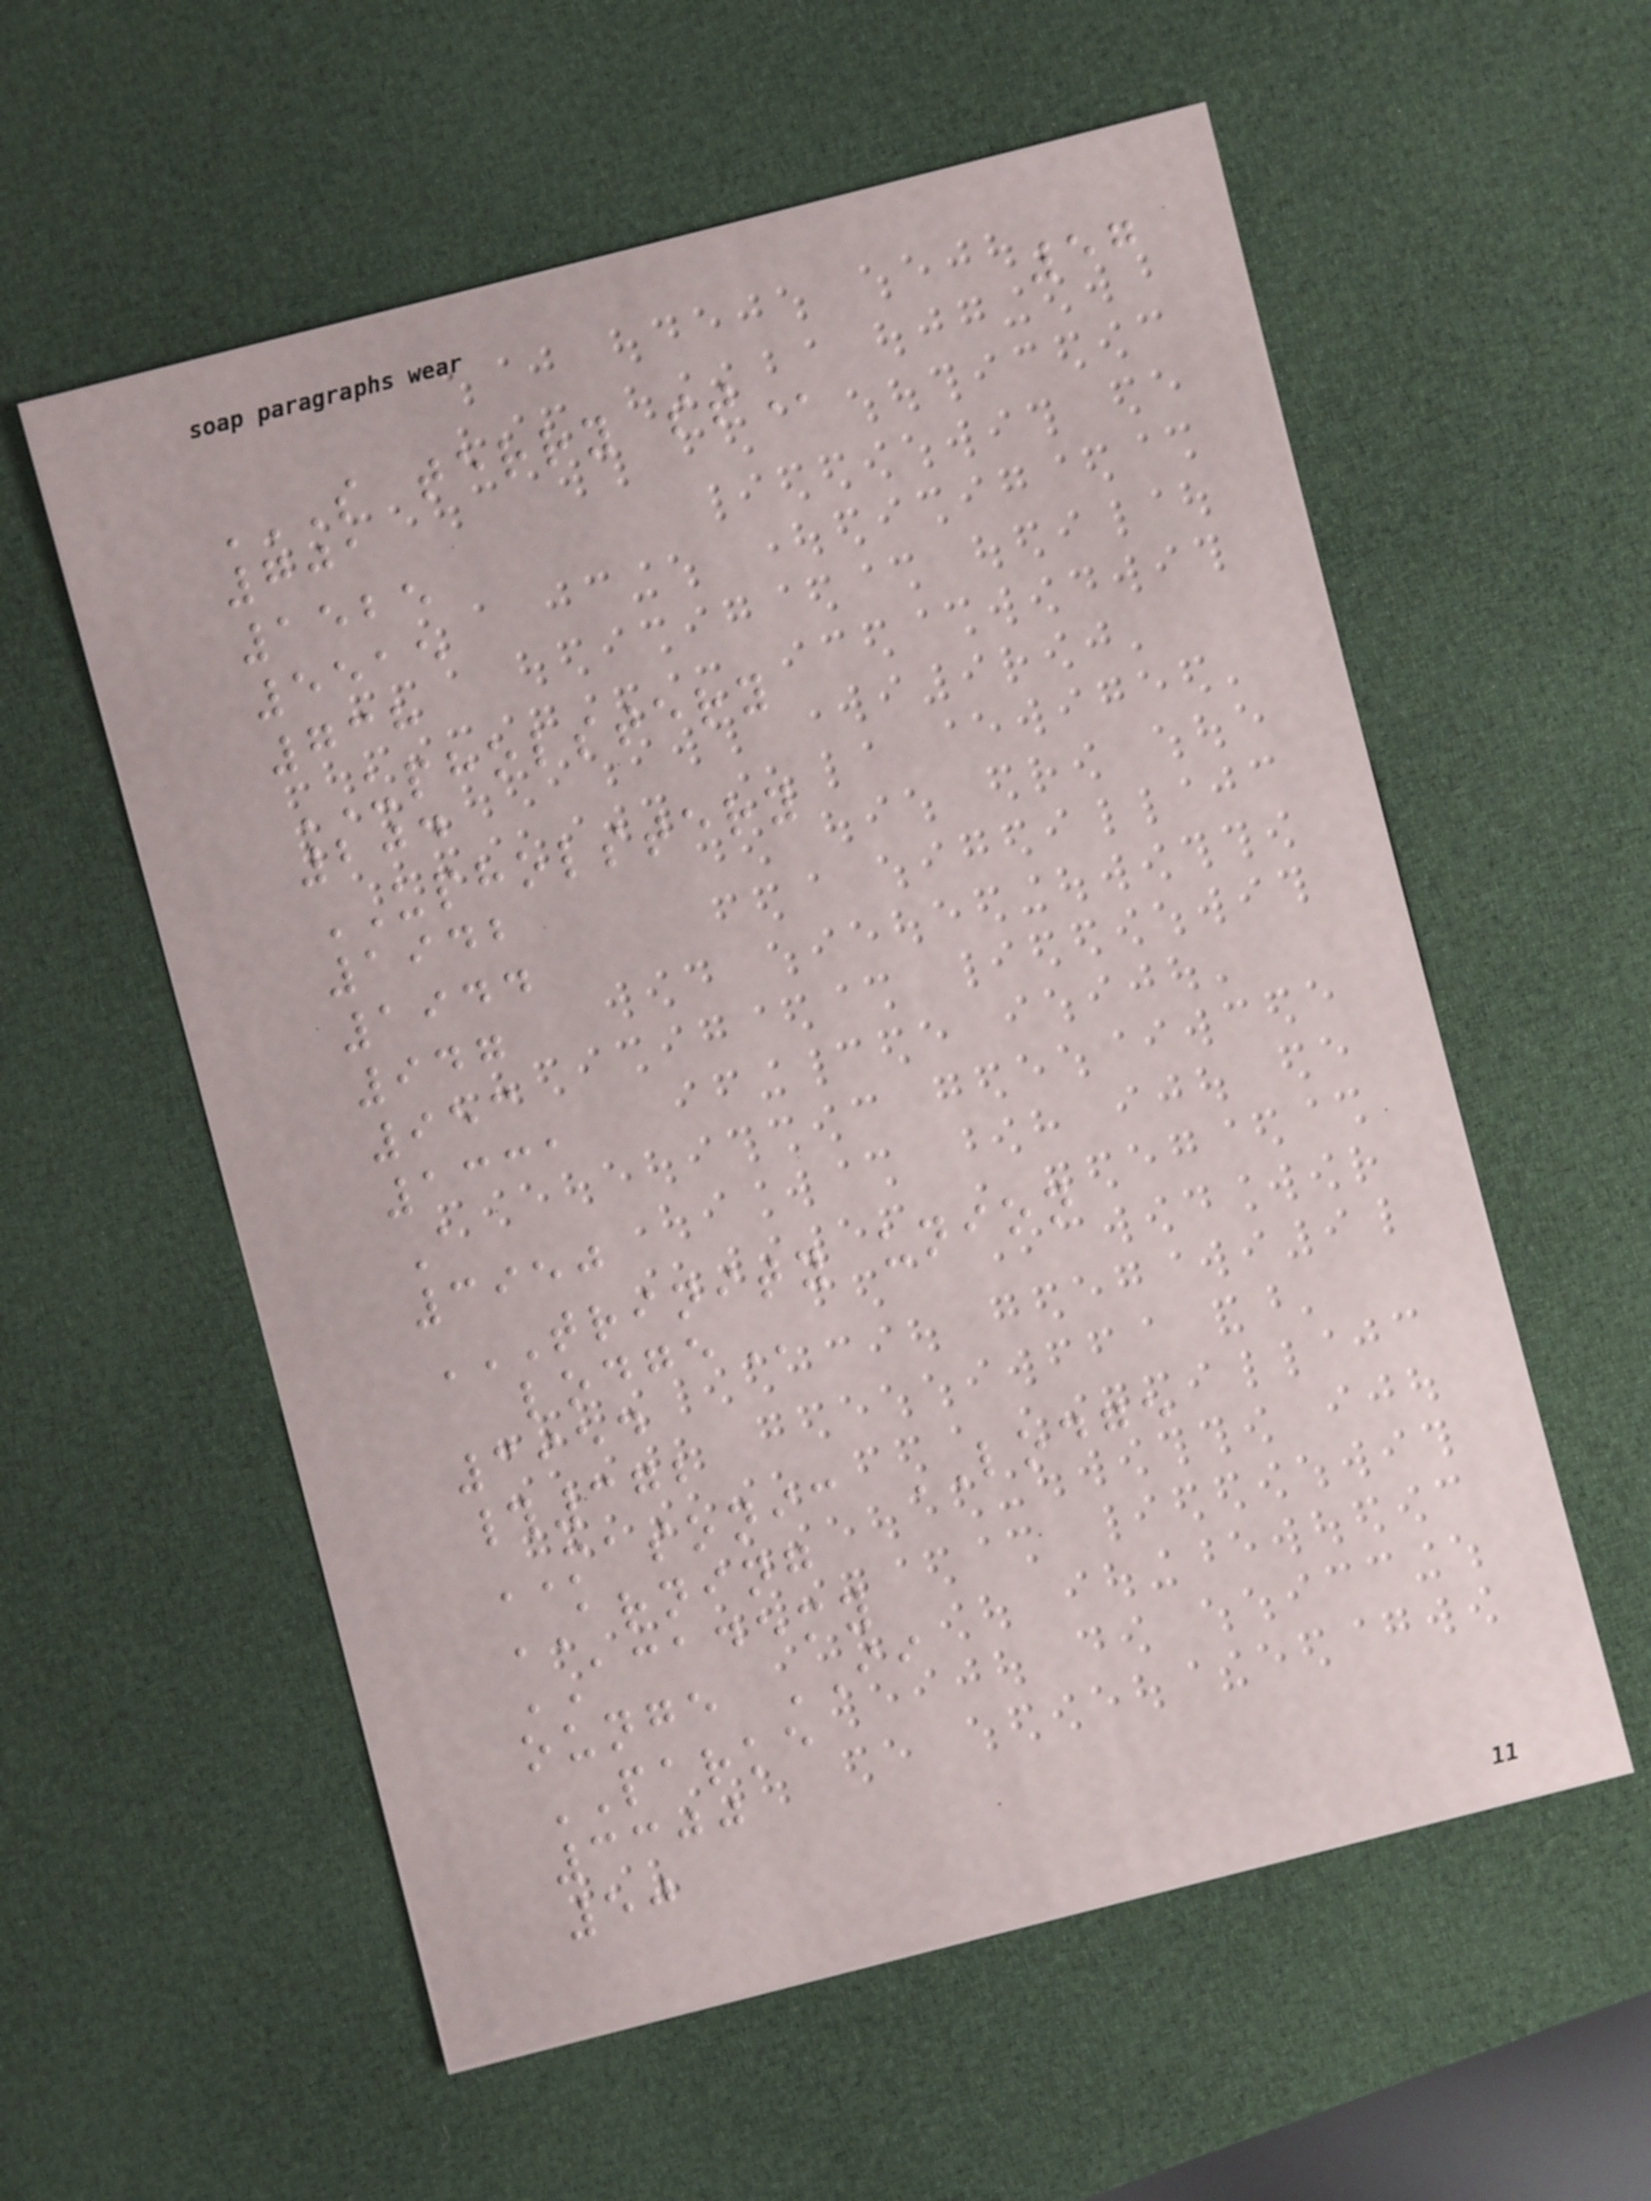57
S TERRY ST
701
1525
5515
738
UPHOLSTERY
204
UPHOLSTERY
1942
1944
947
953
1331
A
3950
TRINITY UNION
LODGE
3954
#372
MASONIC LODGE
ARNING
ACADEMY
ounge II
PARKE
3300
50
